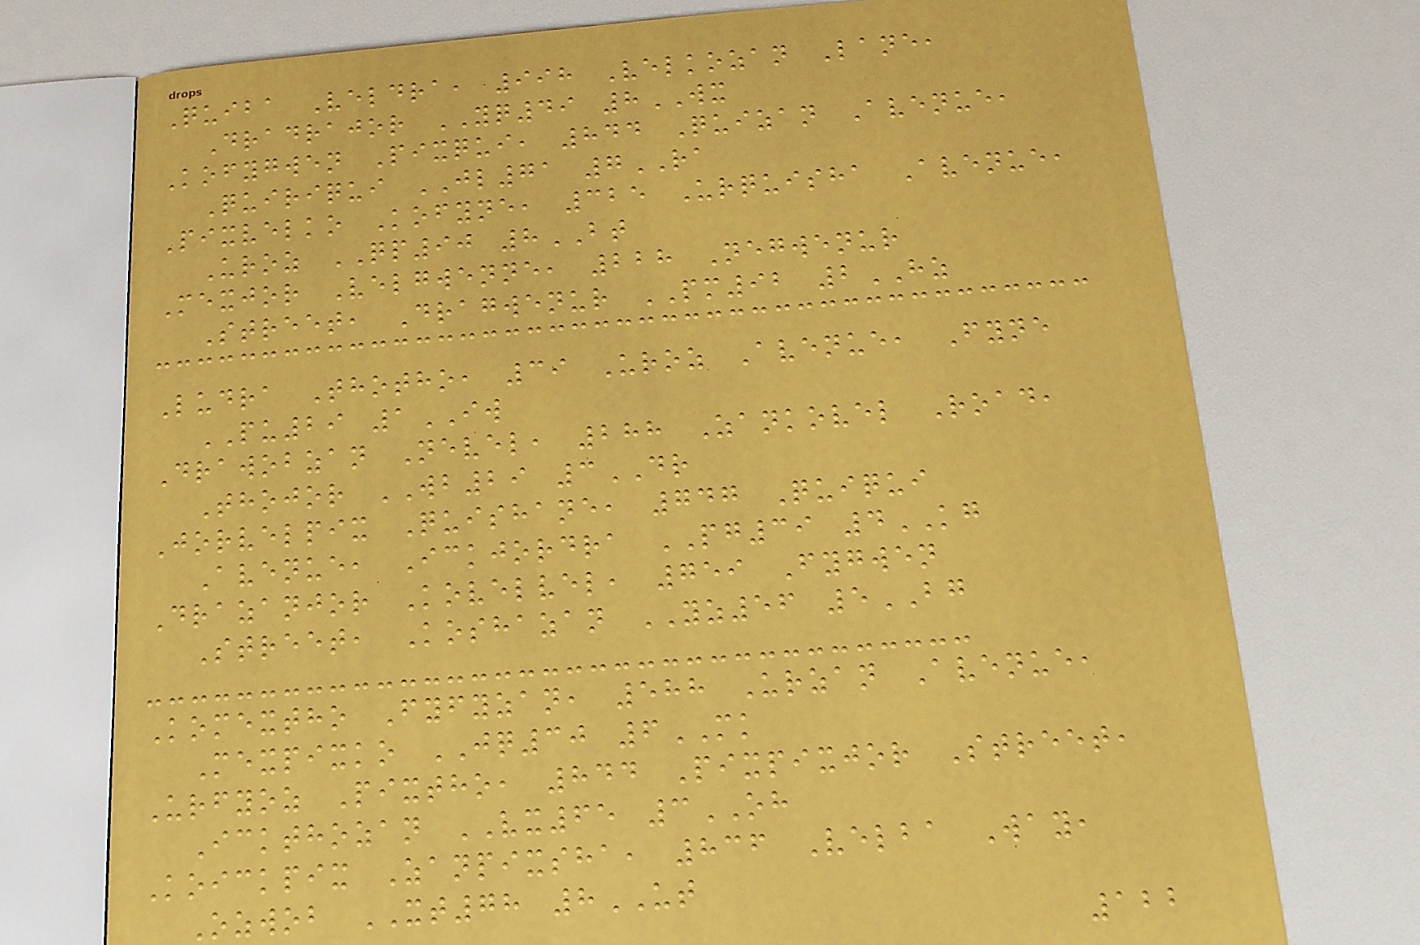Quiba Veldra, 998 Velkozan Lane,
Dradrajor YQ49 8WX
Kofygwen Pixqui, 844 Quizan Avenue,
Quiriqui JL71 7RA
Pixvelko Kofyne, 325 Urquisha Avenue,
Uroz QP90 8BT
Mexjor Velgwenne, 228 Negwenur
Street, Dragwenur PM92 2HZ
Ludra Thotho, 39 Uroz Avenue, Fyne
PU29 1IW
Drawobzan Nevel, 288 Zankovel Road,
Thojor WB29 3DR
Jorvelpix Quishane, 747 Quiqui
Avenue, Ickjordra PG39 4KG
Drazanjor Kovelvel, 759 Fygwen
Street, Koshazan YZ56 5BG
Komextho Fyfyzan, 588 Urzan Avenue,
Mexpixko JQ30 6MK
Urfyoz Pixtho, 844 Pixpixjor Street,
Ickthozan VX65 3OH
Koickpix Zanpixsha, 836 Velba Way,
Ozwob XT78 8UT
122
